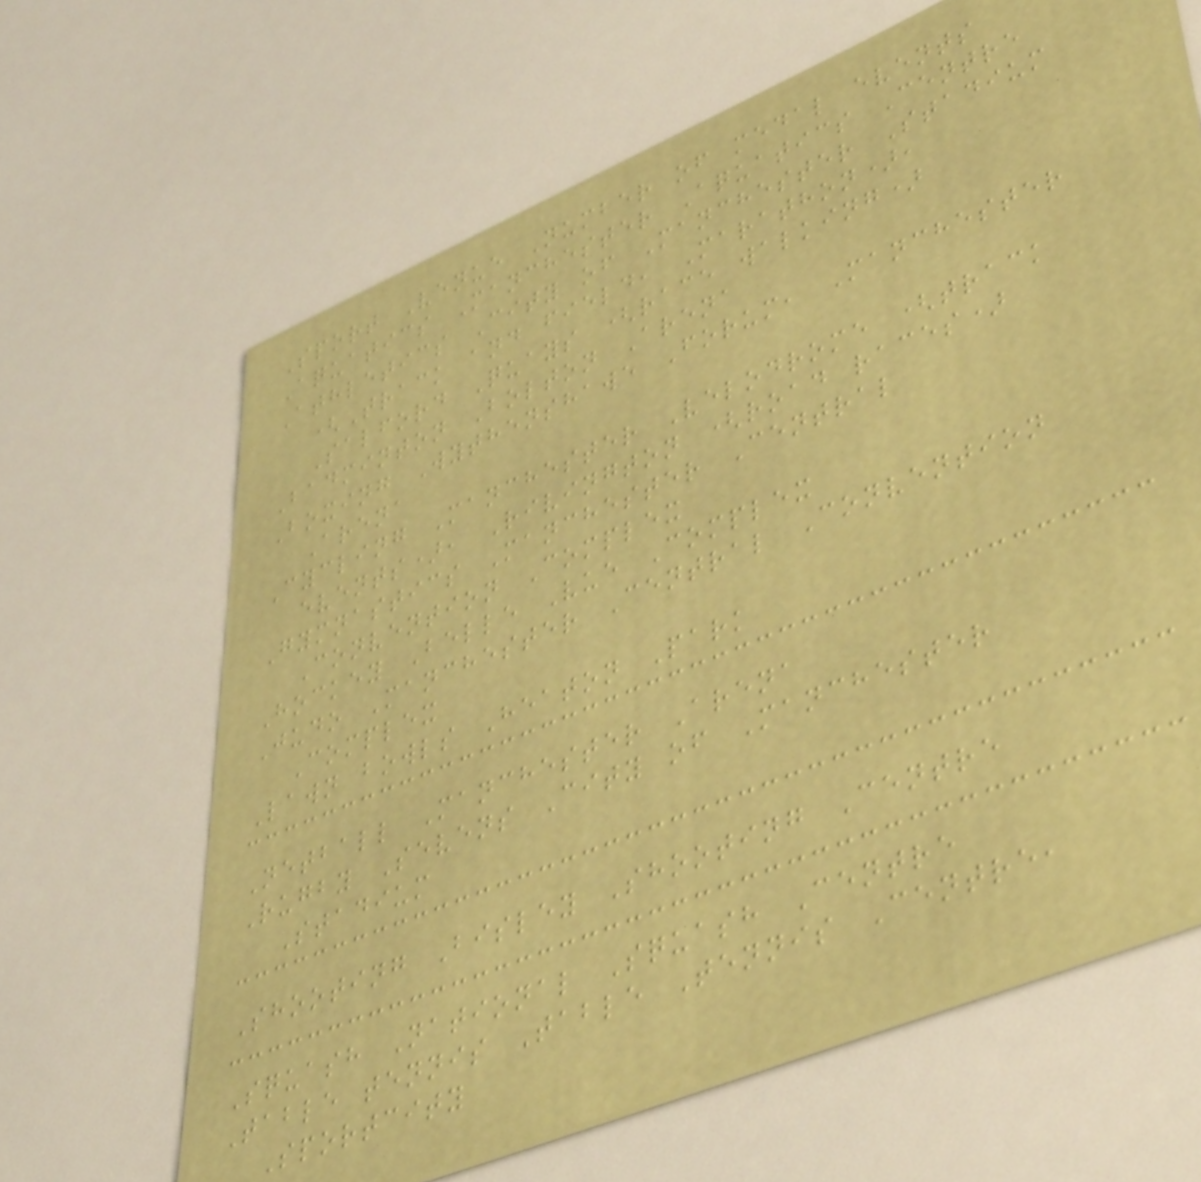Sport Venue Number of medal events
Aquatics Manchester Aquatics Centre
Athletics City of Manchester Stadium
(Track and field, Marathon),
Salford Quays (race walking)
Badminton Bolton Arena
Boxing Wythenshawe Forum, Manchester
Arena
Cycling Manchester Velodrome (track
events), Rivington (road races)
Gymnastics Manchester Central
Convention Complex
Hockey Belle Vue Complex
Judo Manchester Central Convention
Complex
Lawn bowls Heaton Park
Netball Manchester Arena
Rugby Sevens City of Manchester
Stadium
Shooting Bisley Shooting Centre
Squash National Squash Centre
Table tennis Table Tennis Centre,
Sportcity
